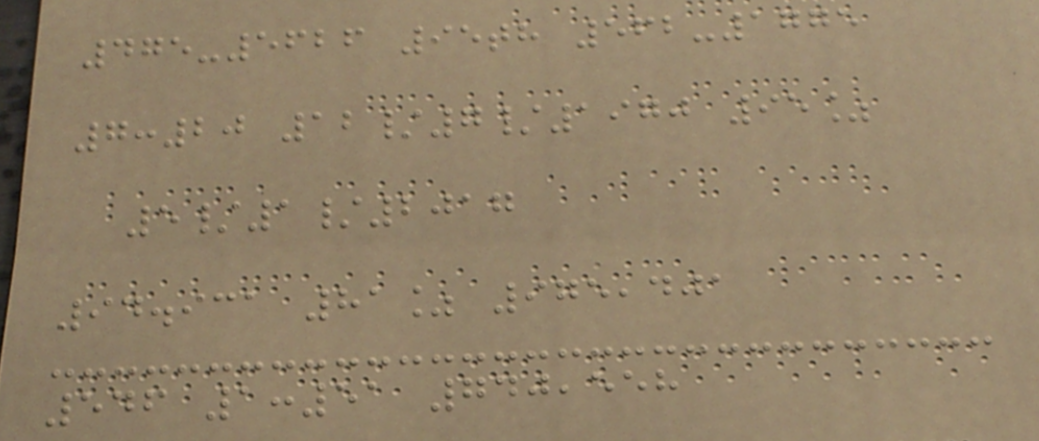475-5626 95th 562-1775
7:20 12/7/1970 95%
5/1/2017
94.931 81% 975,401
546 1:51 740,558
